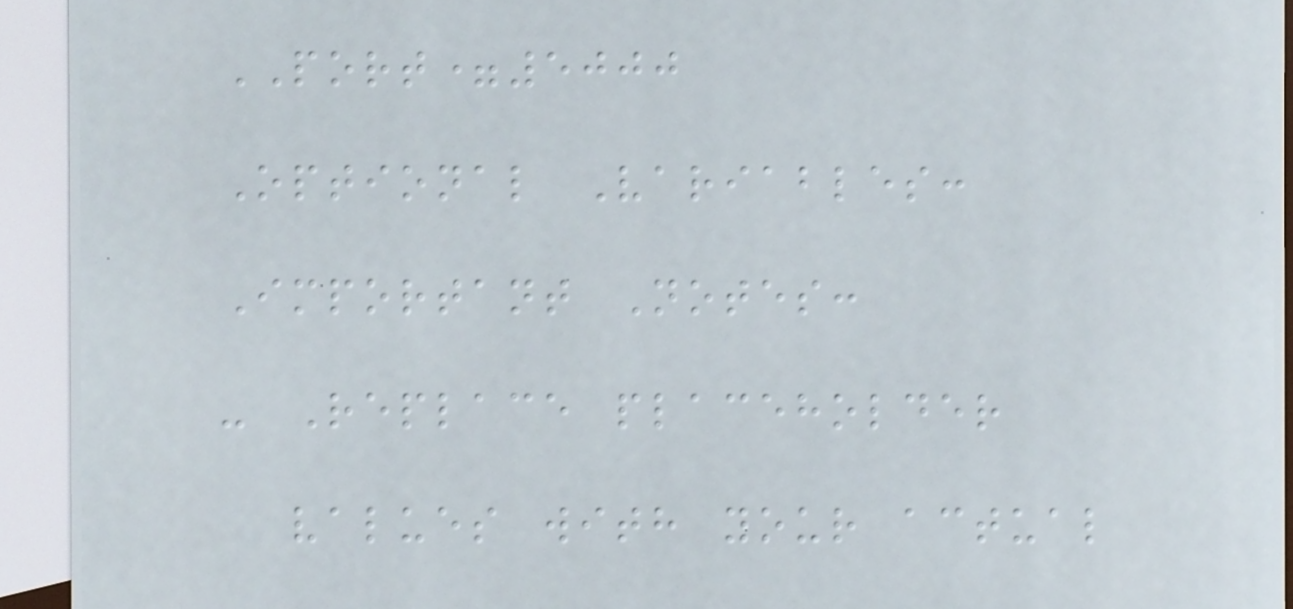PORT=5000
Optional Variables:
Important Notes:
- Replace placeholder
values with your actual
